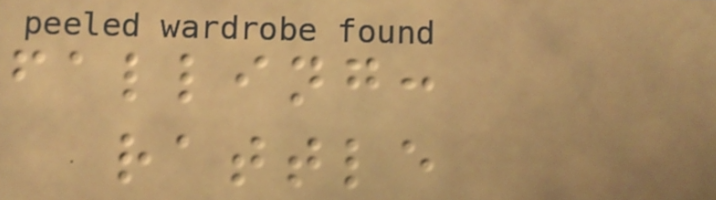falling:
rattle
